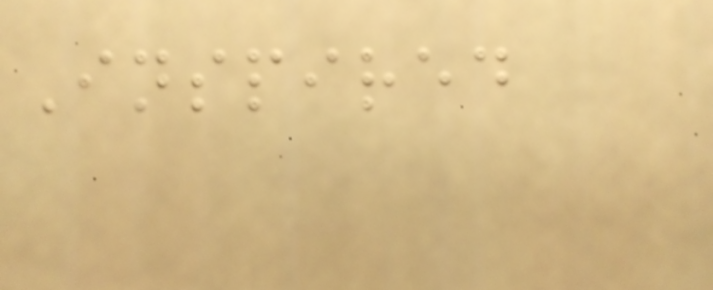Inspired
